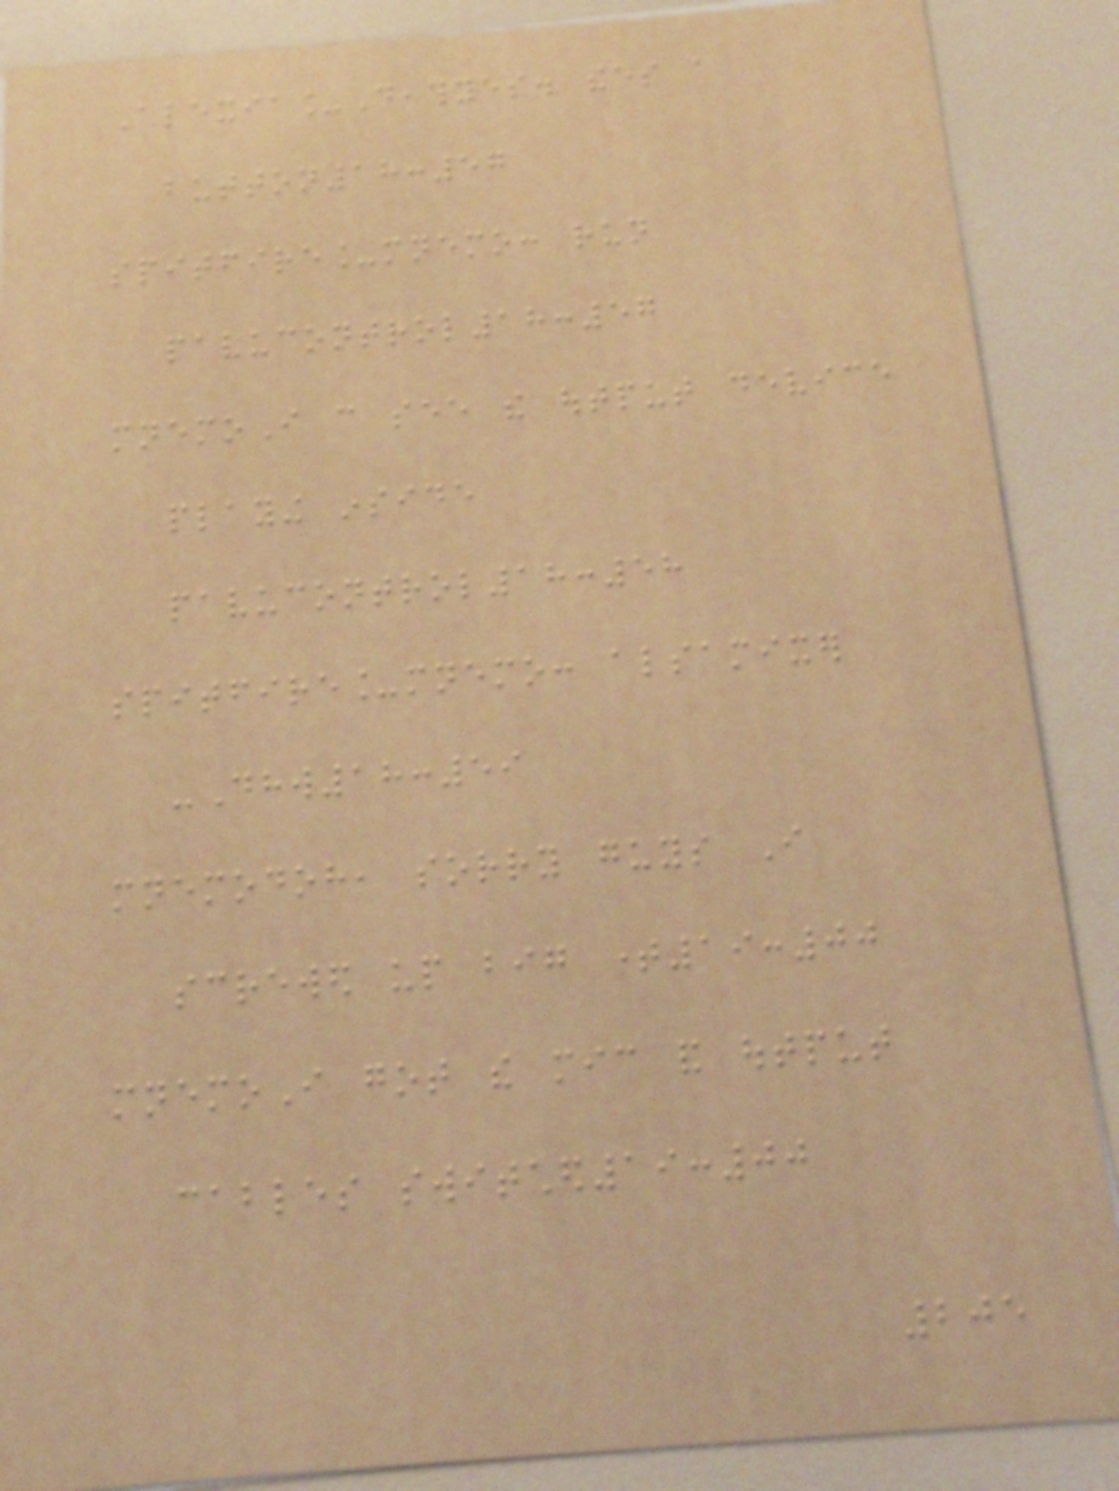Alexia_Deathyes. thees a
button18:57
spitfire_mnemo: run
pavucontrol18:57
mnemoI can see the output device
playing inside
pavucontrol18:58
spitfire_mnemo: alsamixer
-Dhw18:59
mnemodoh, sorry guys I
screwed up big time19:00
mnemoI got the mic and output
cables switched19:00
205
